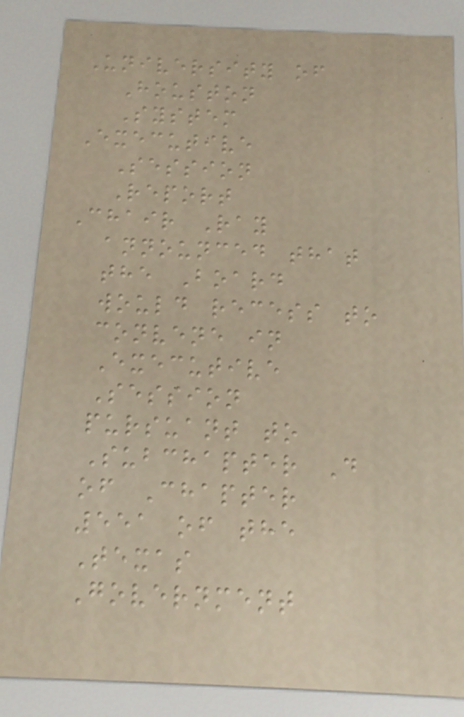University of
Houston
System
Executive
Session
Report
Chair Ray
announced that
the Board
would recess to
convene in
Executive
Session
pursuant to
Subchapter D
of Chapter
551 of the
Texas
Government
